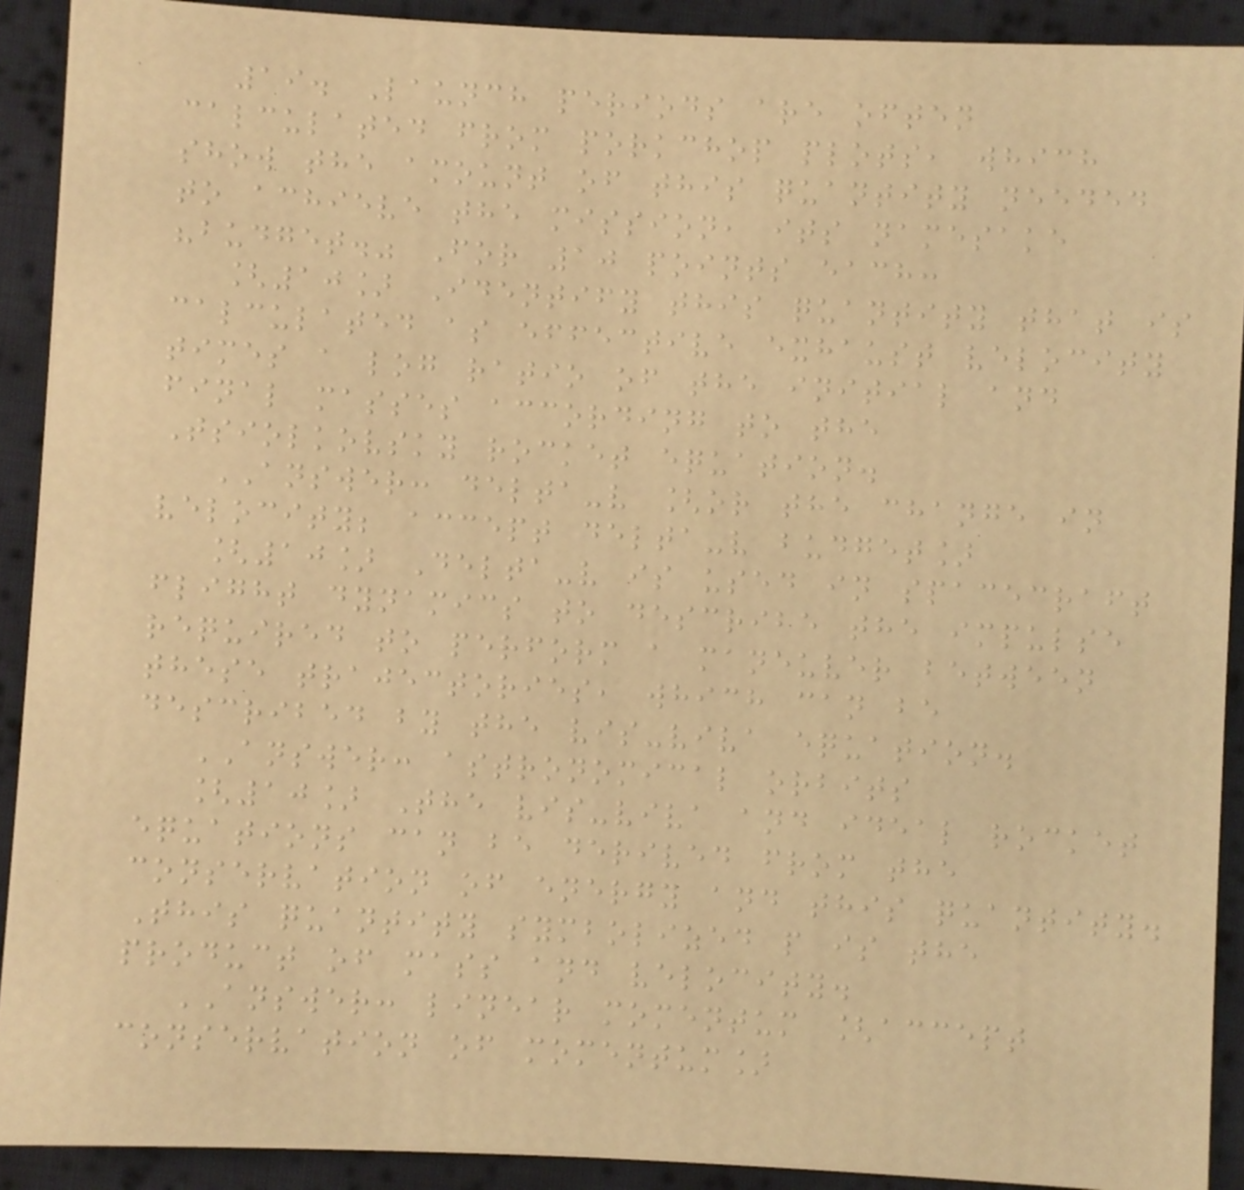19. Launch periods are often
calculated from porkchop plots, which
show the amount of this quantity needed
to achieve the mission, its namesake
"budget." For 10 points each:
[10] Identify this quantity that is
calculated as effective exhaust velocity
times a log ratio of the initial and
final masses according to the
Tsiolkovsky rocket equation.
ANSWER: delta-v [or the change in
velocity; accept delta-v budget]
[10] Delta-v is used in spacecraft
flight dynamics to describe the impulse
required to perform a maneuver between
these trajectories, which can be
described by the vis-viva equation.
ANSWER: astronomical orbits
[10] The vis-viva and ideal rocket
equations can be derived from the
conservation of energy and this quantity.
This quantity symbolized p is the
product of mass and velocity.
ANSWER: linear momentum [accept
conservation of momentum]
